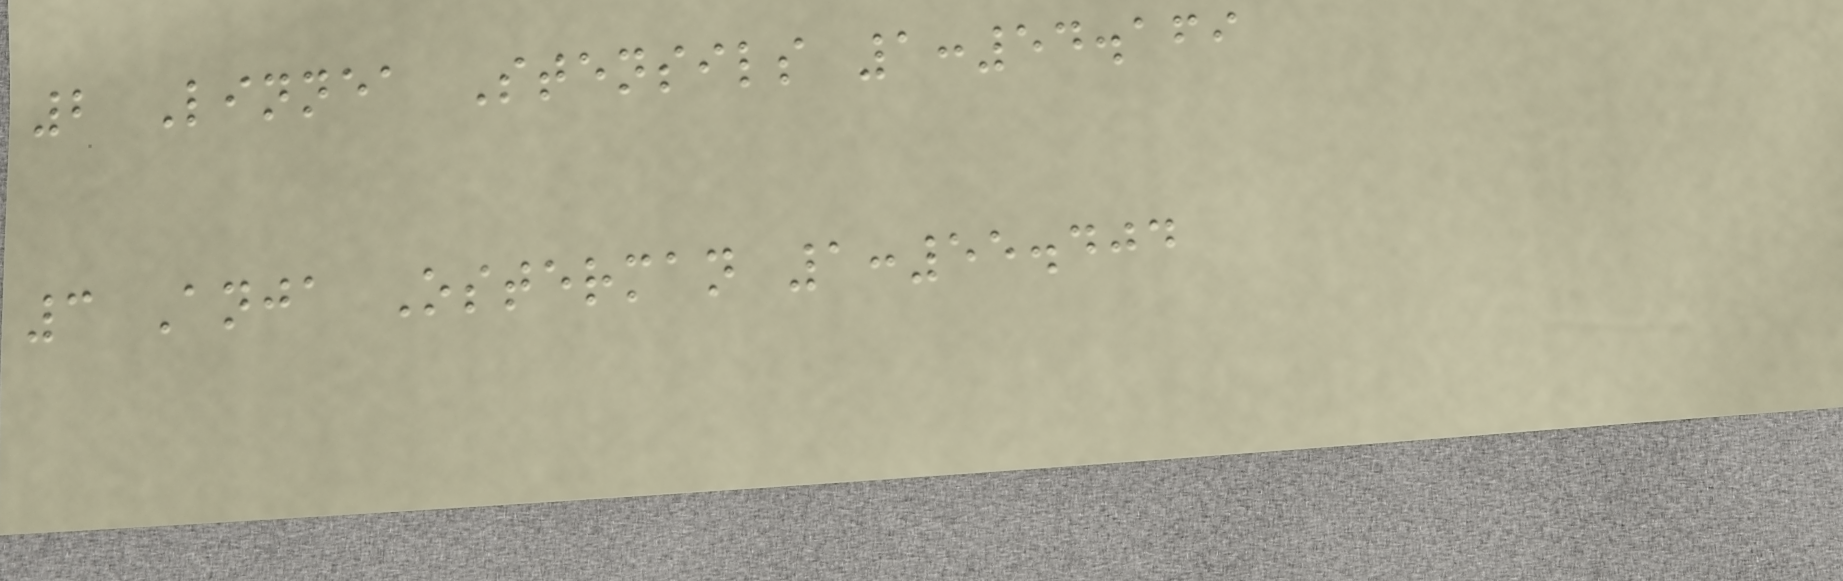2 Linnea Stensils 1:54.169
3 Anja Osterman 1:55.404
